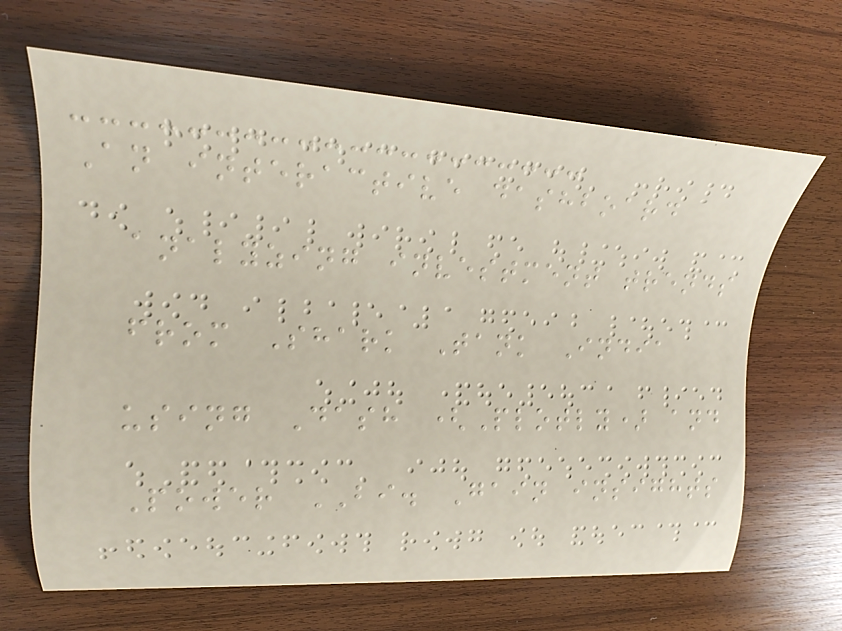An interactive dashboard
analyzing investment trends
from Shark Tank India
using Dash (Plotly) and
Power BI. Gain insights
